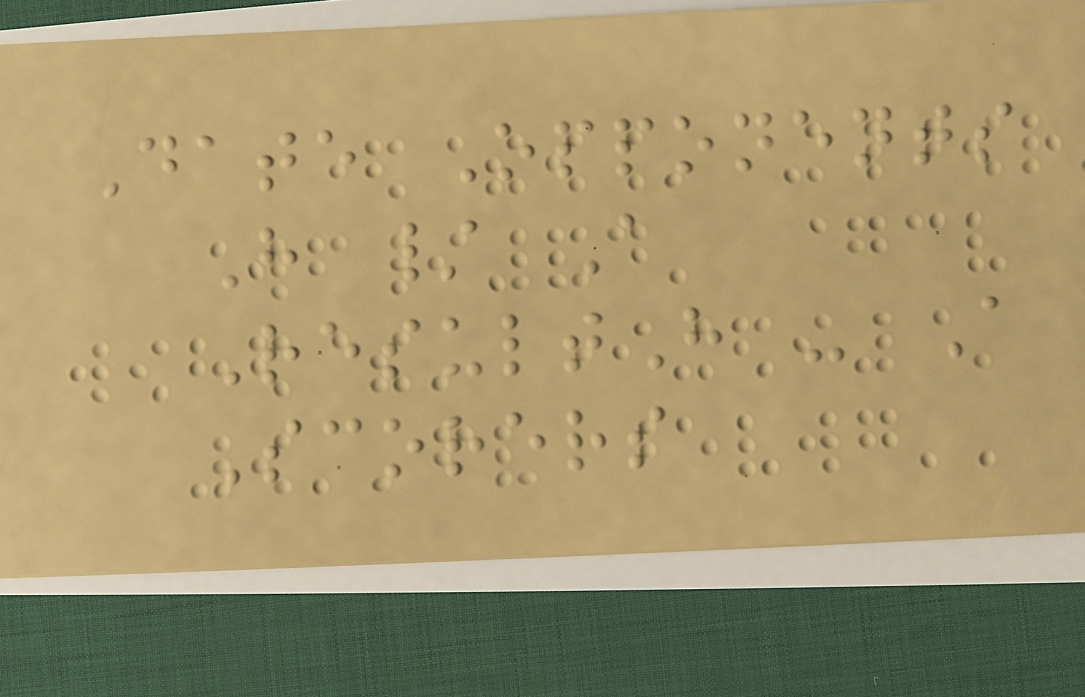Date Opponents
H / A
ResultH - A
Scorers
